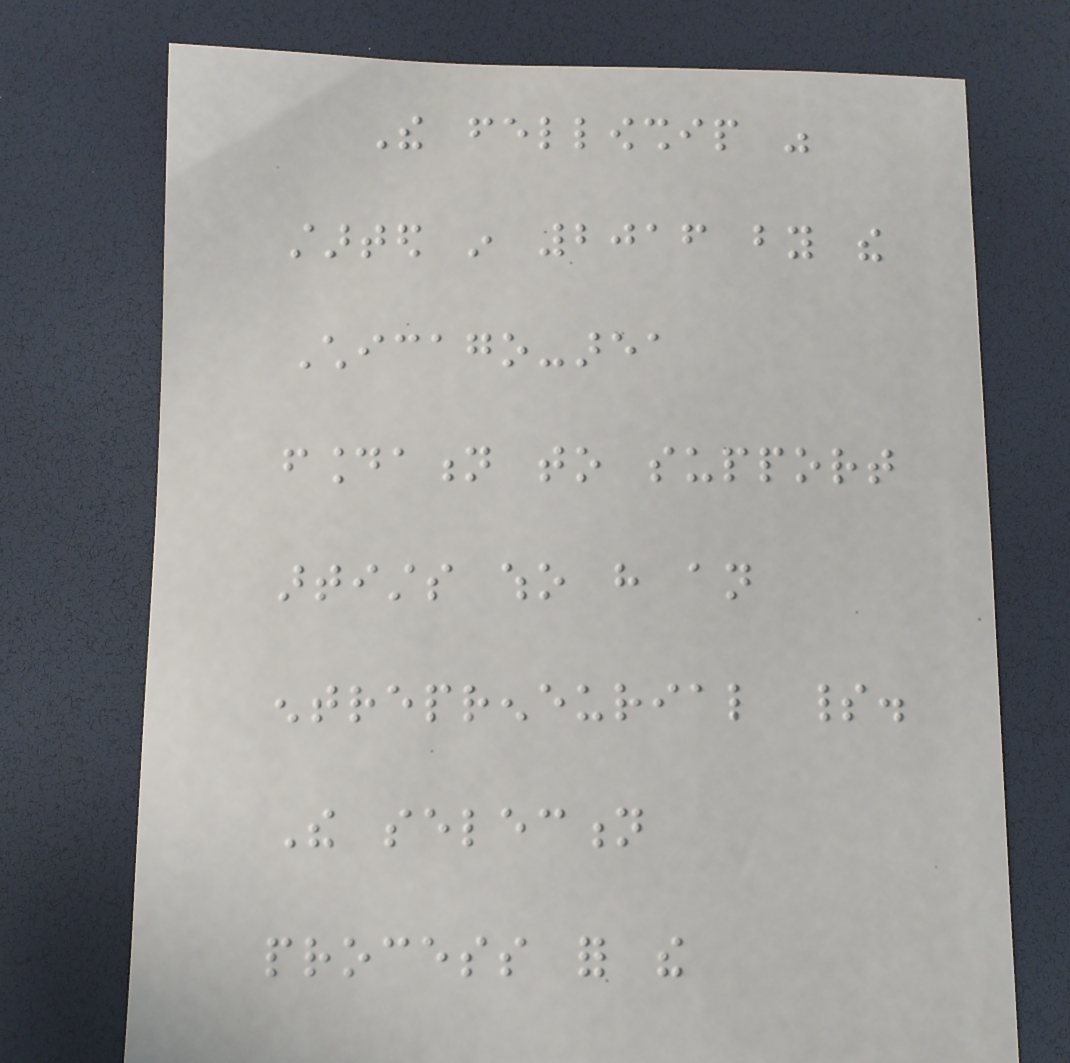The fellowship was
started in 2016 by the
Chicago-area
foundation to support
artists who have an
entrepreneurial spirit.
The selection
process for the
